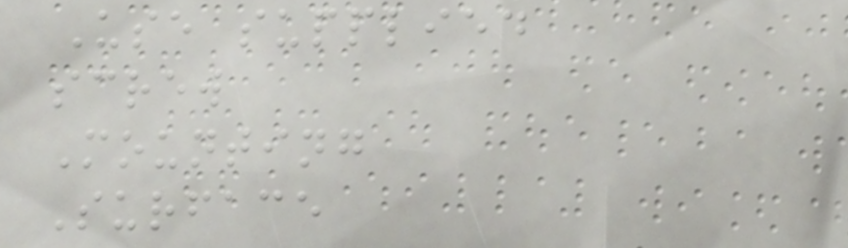Use supplied
screw
Mounting
Surface
